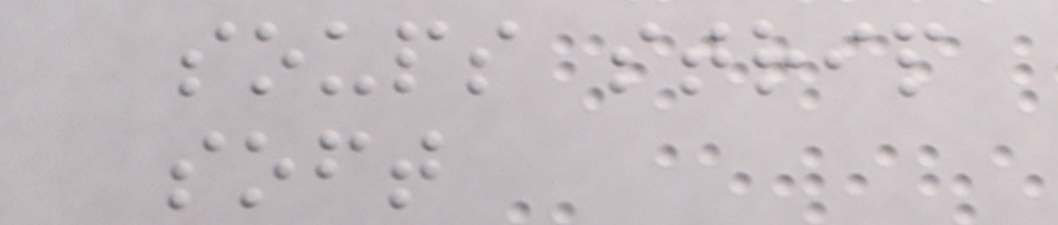soups strip
soft
